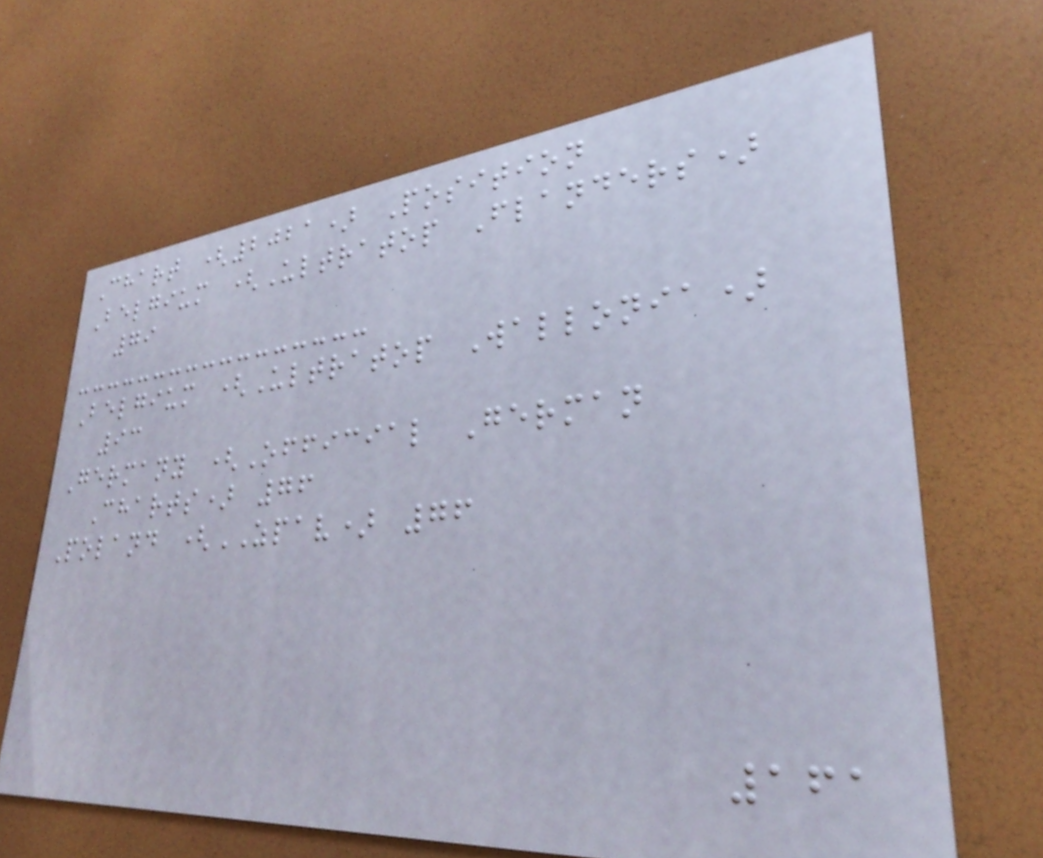Chart (2021) Position
Belgium (Ultratop Flanders)
79
Belgium (Ultratop Wallonia)
93
Germany (Official German
Charts) 76
Poland (ZPAV) 76
161
